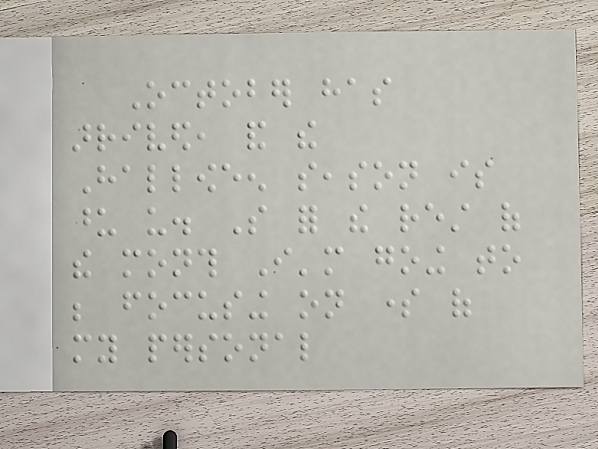October has
arrived, and the
Halloween season is
upon us. So for the rest of
the month I'm going to
be focusing on some of
my personal
